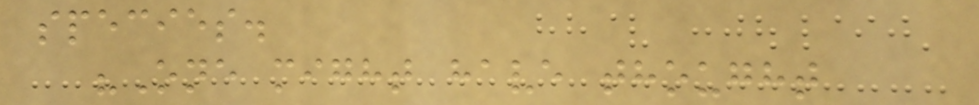species.
"One might have thought
